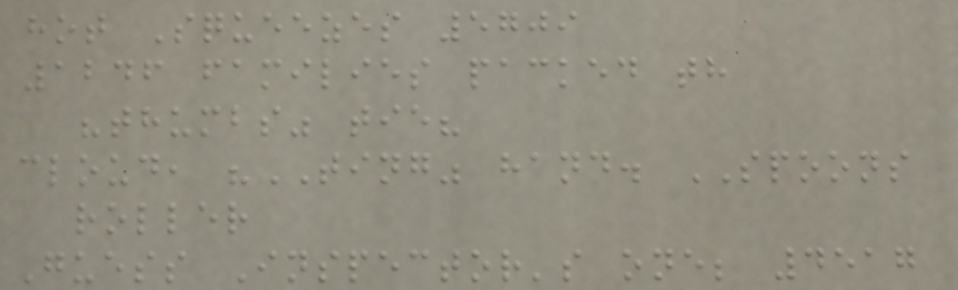hot Squeezes 5709
1246 families packed th
"thumbs" tie?
cloud, "TING" hand. SPOONS
roller
Guess Inspector's one; 4517
